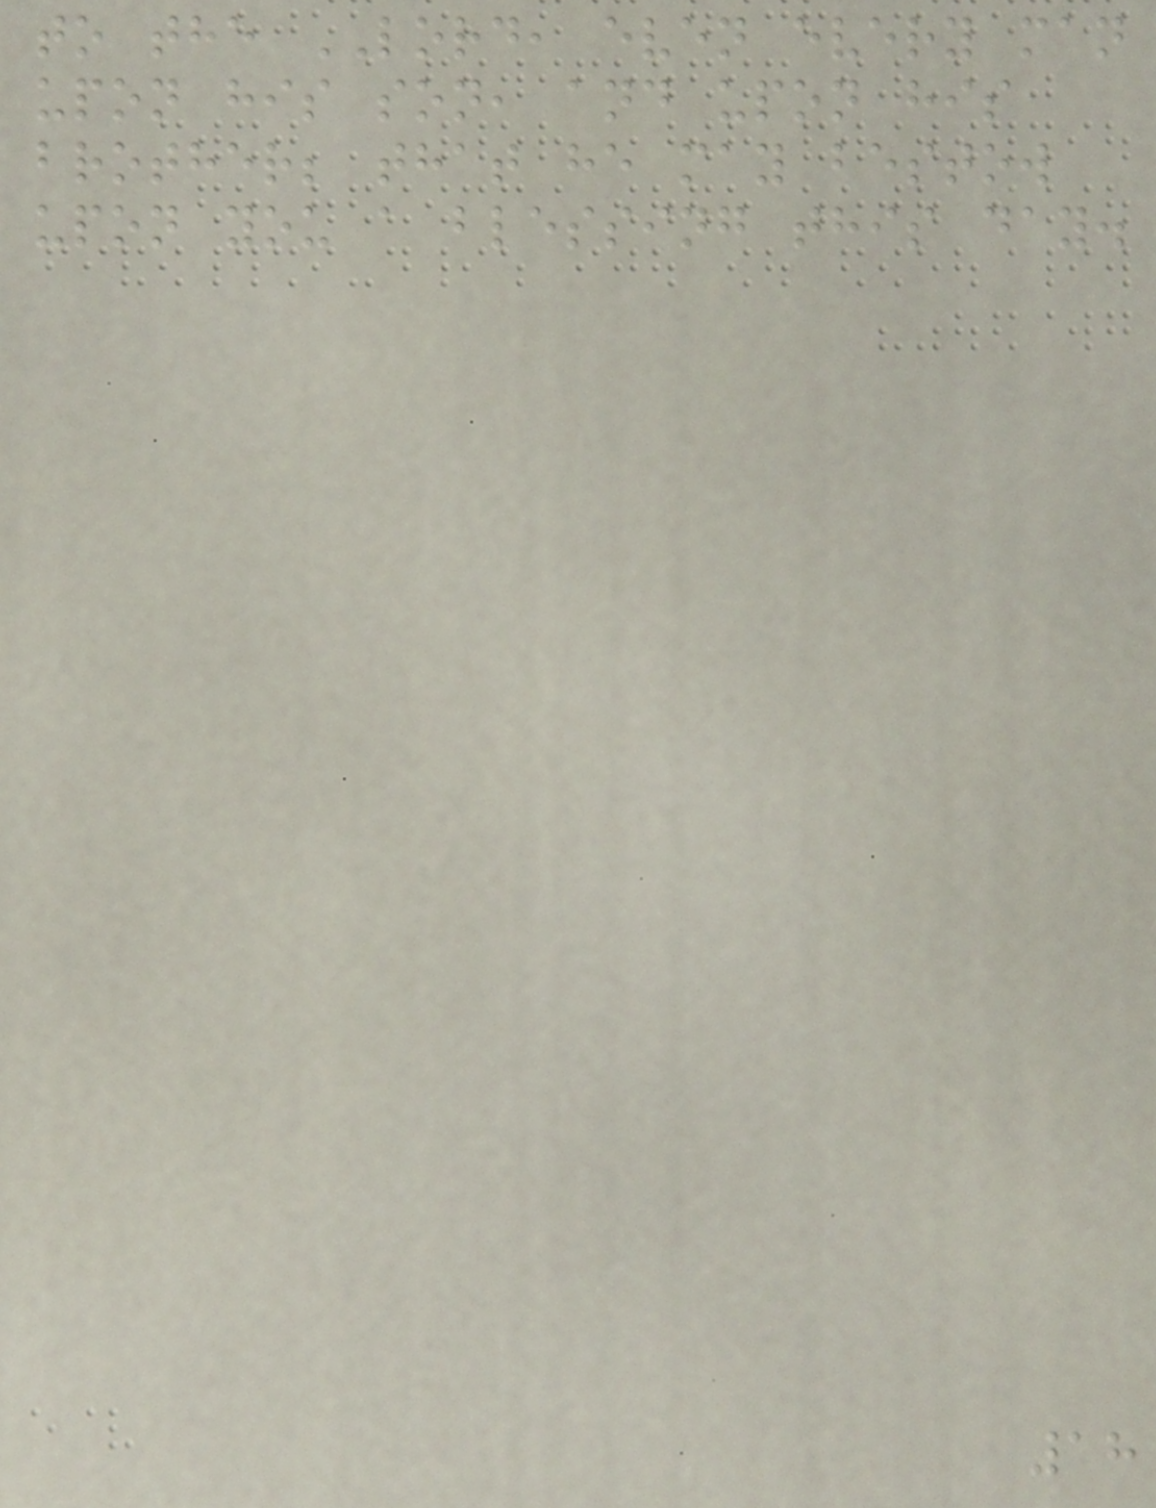to the LORD, even every man
upon his son, and upon his
brother; that he may bestow
upon you a blessing this day.
18
